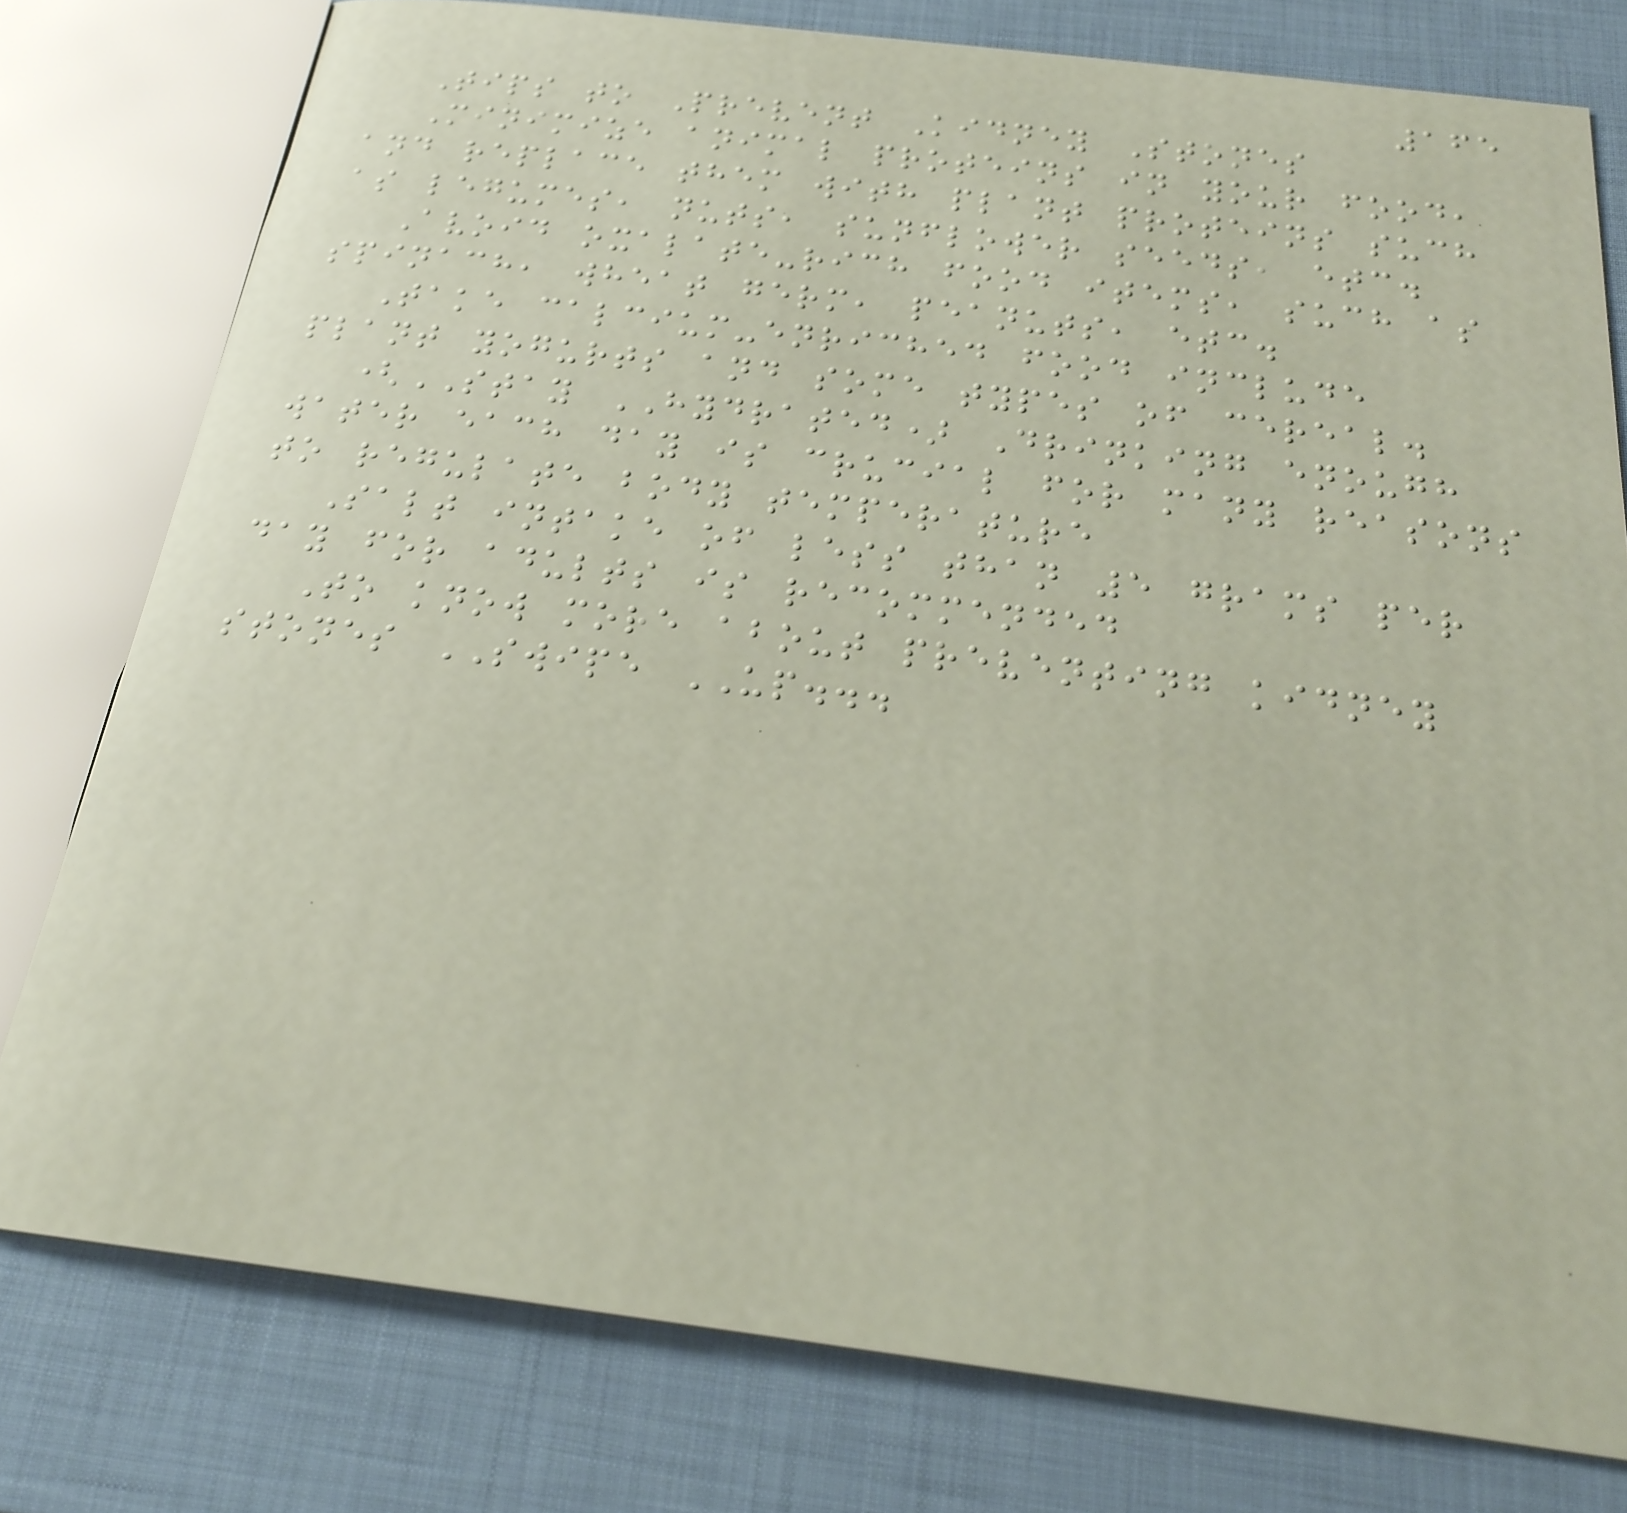165
Tips to Prevent Kidney Stones
Minimize animal proteins in your food,
and replace them with plant proteins such
as legumes, nuts, sunflower seeds, etc.
Avoid oxalate-rich food items, such as
spinach, wheat germ, peanuts, etc.
Take calcium-enriched food include
plant yogurts and some types of cereal.
(STAY HYDRATED) Drinking enough
water each day is crucial for many reasons
to regulate body temperature
Salt intake of less than 5 grams per
day for adults is recommended
To know more about preventing kidney
stones SWIPE UP...
